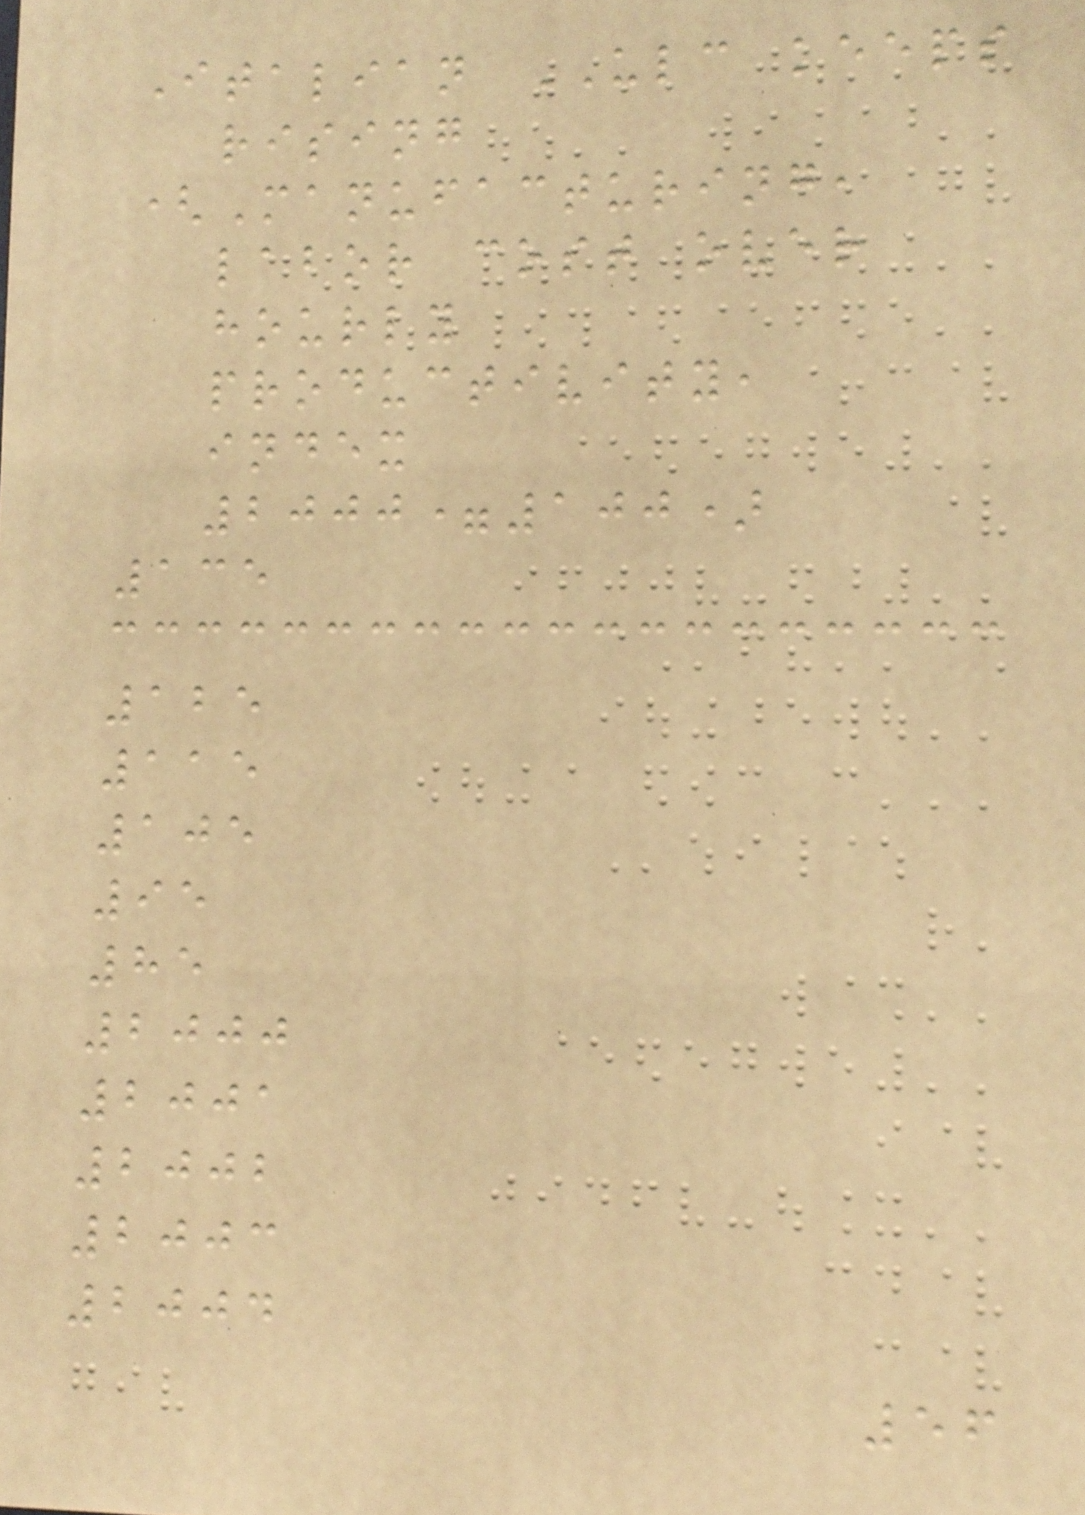Italian ULC keeps
rising
(Manufacturing,
labor cost over
hourly
productivity,
index
2000=100)
135
125
115
105
95
85
2000
2001
2002
2003
2004
56
